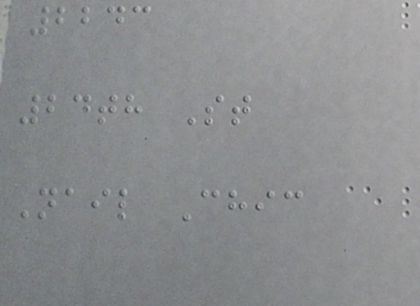2243
24th St
Nail Chic
